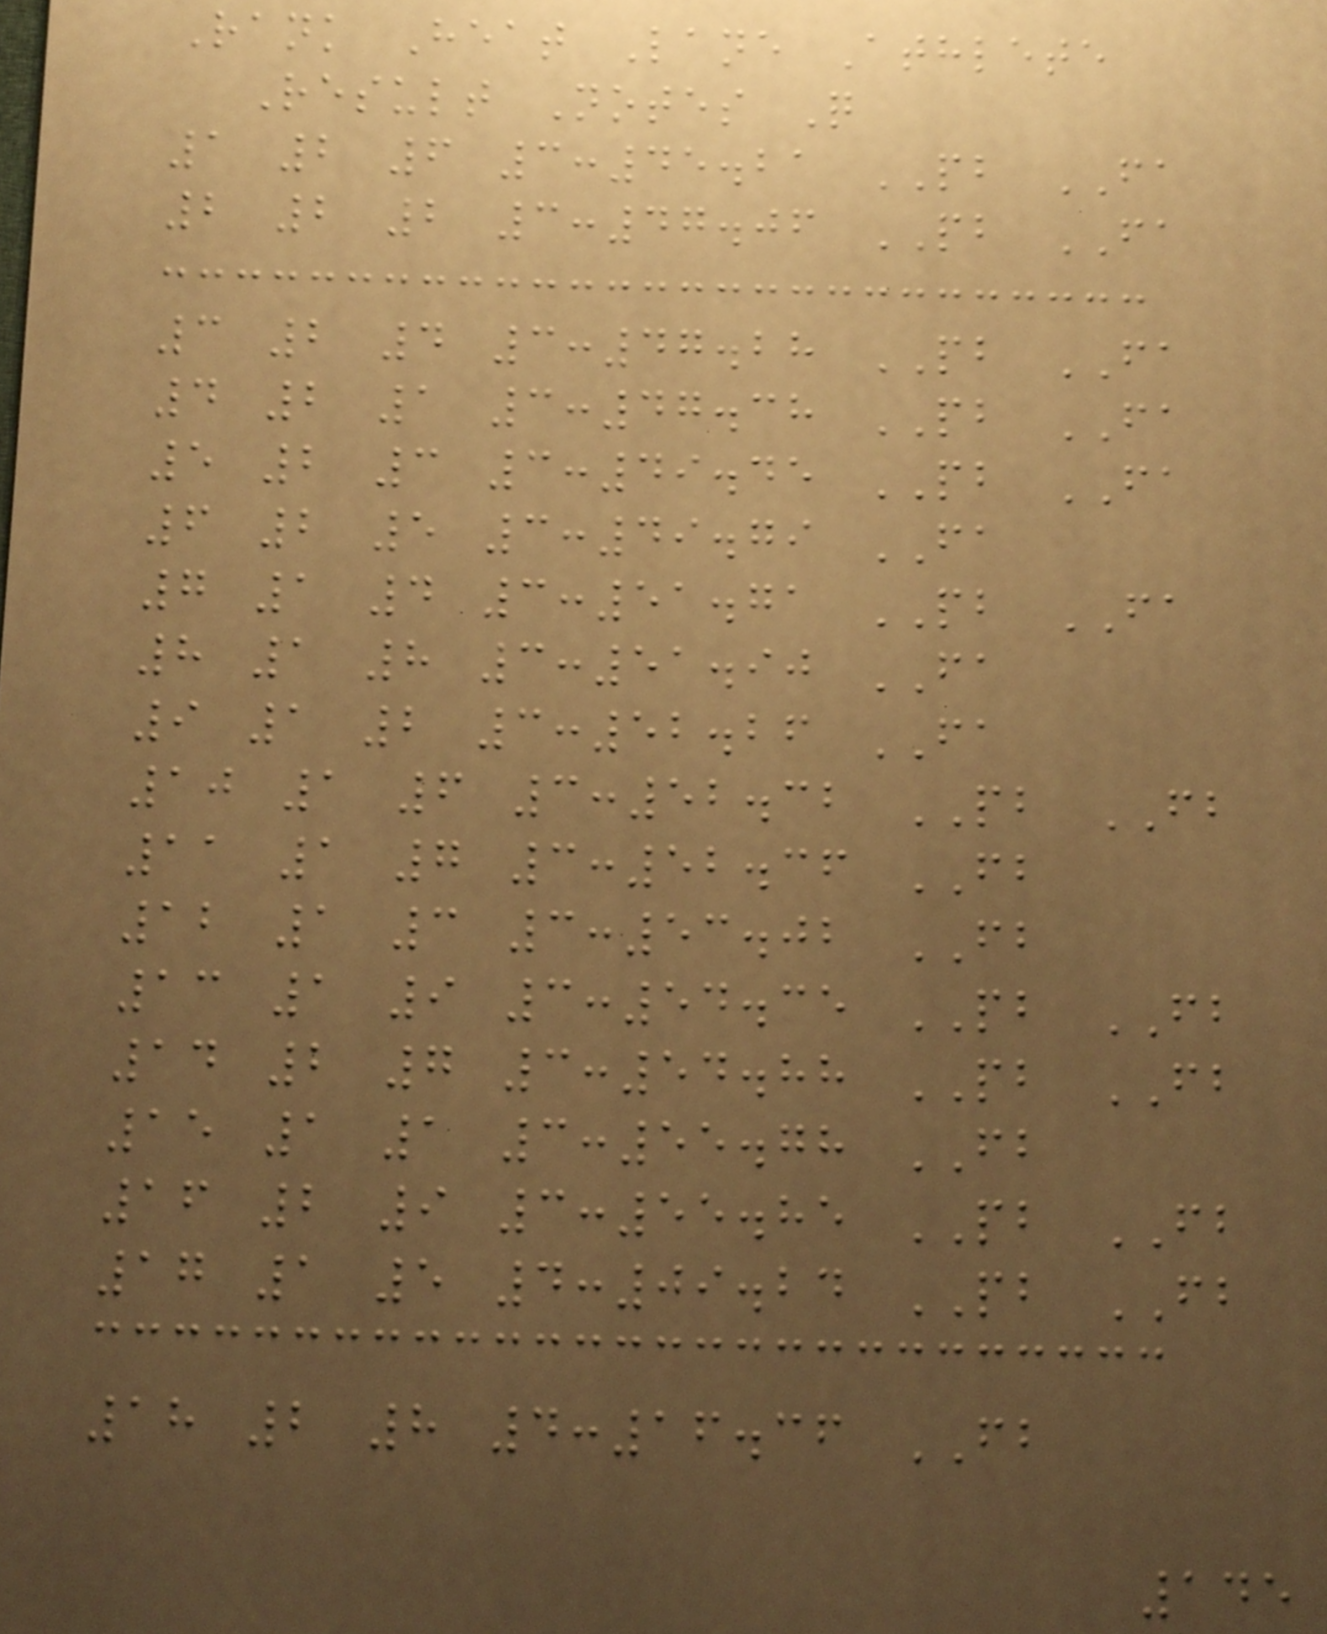Rank Heat Lane Athlete
Result Notes Q
1 2 6 3:45.21 PB FA
2 2 2 3:47.06 PB FA
3 2 4 3:47.28 PB FA
4 2 1 3:47.38 PB FA
5 2 3 3:49.45 PB FA
6 2 5 3:49.79 FA
7 1 4 3:51.71 PB FA
8 1 8 3:51.90 FA
9 1 2 3:52.26 FA
10 1 6 3:52.32 PB FB
11 1 7 3:52.36 FB
12 1 3 3:53.02 FB
13 1 9 3:54.35 PB FB
14 2 7 3:54.88 PB FB
15 1 1 3:55.78 FB
16 2 9 3:55.85 PB FB
17 1 5 4:09.24 PB FB
18 2 8 4:16.36 FB
145
